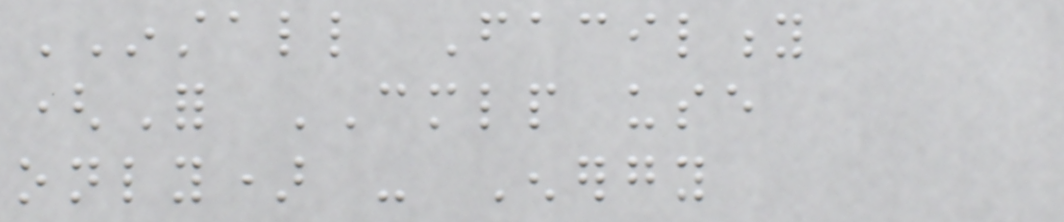INSTALL Facility
(For CMLP use
only) - Energy
